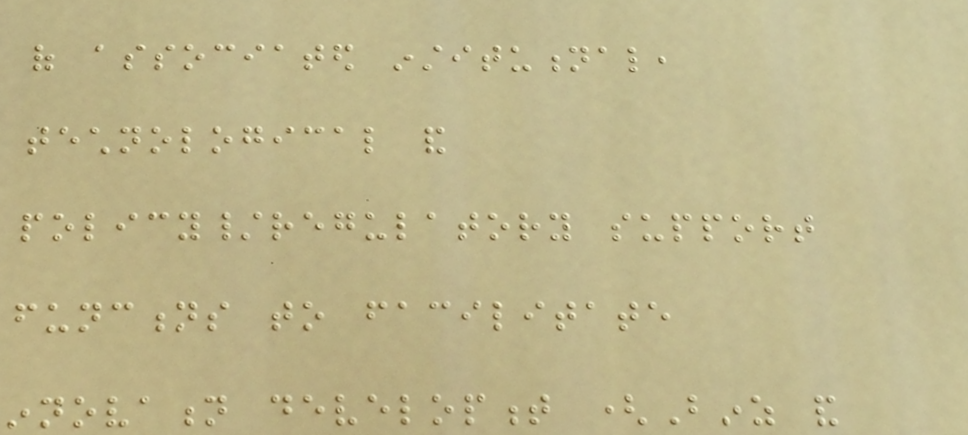of associated institutional,
technological and
policy/regulatory support
functions to facilitate
innovation development (Binz and
